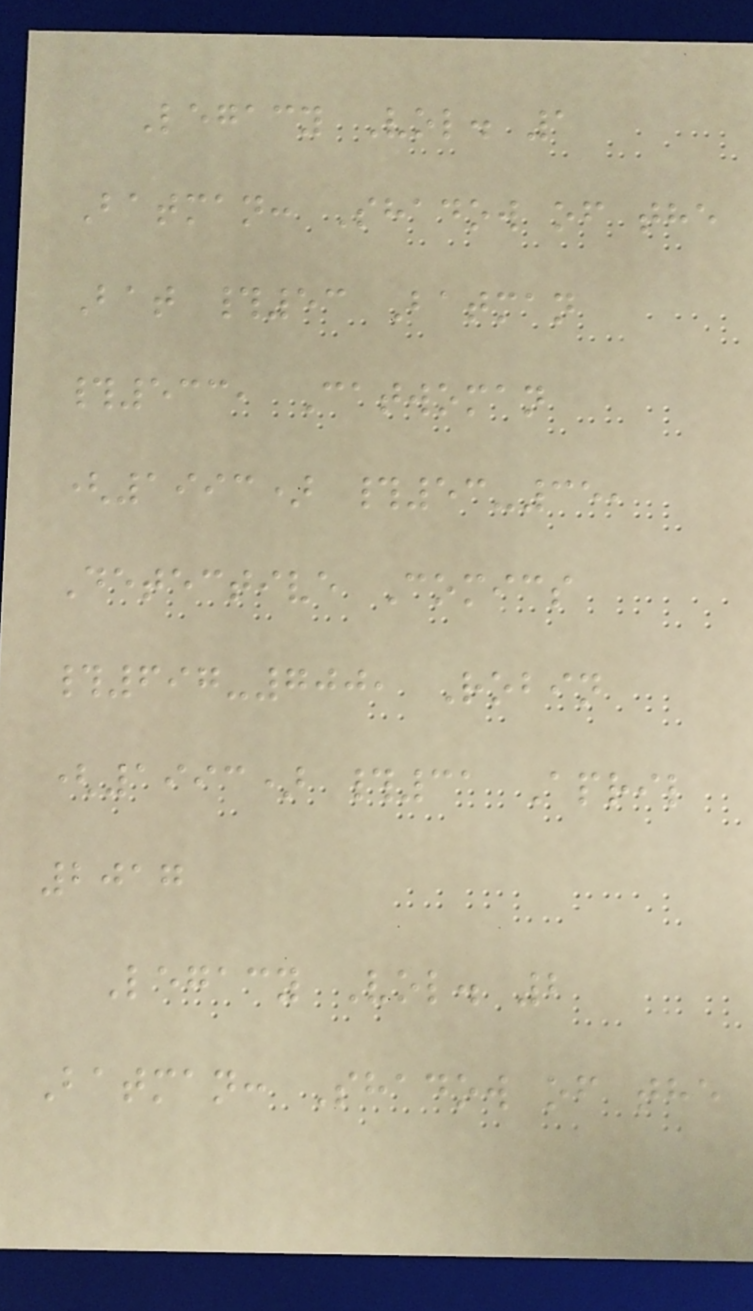Legacy Vol. 1
Batman: Shadow of the
Bat #53 Batman
#533, Catwoman
(1993) #53-35,
Detective Comics
#697-700, Robin
(1993) #31 April
2017
Legacy Vol. 2
Batman: Shadow of the
